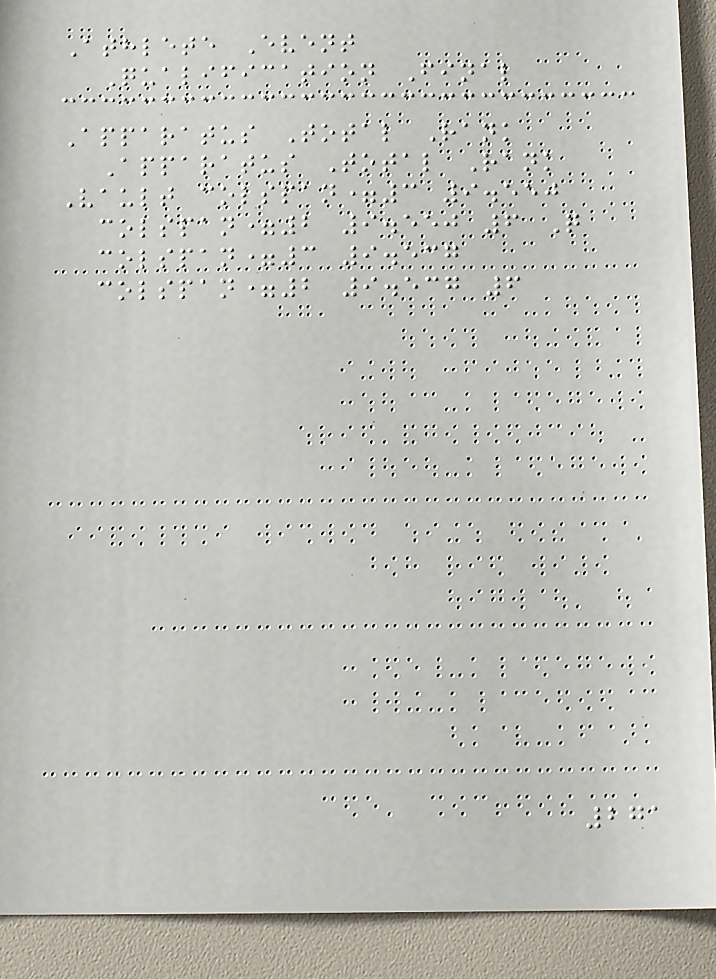Athlete Event
Qualification Final
Apparatus Total Rank
Apparatus Total Rank
Vault colspan=3 9.550
colspan=2 9.550 6 Q
colspan=3 9.537
colspan=2 9.537 6
271
